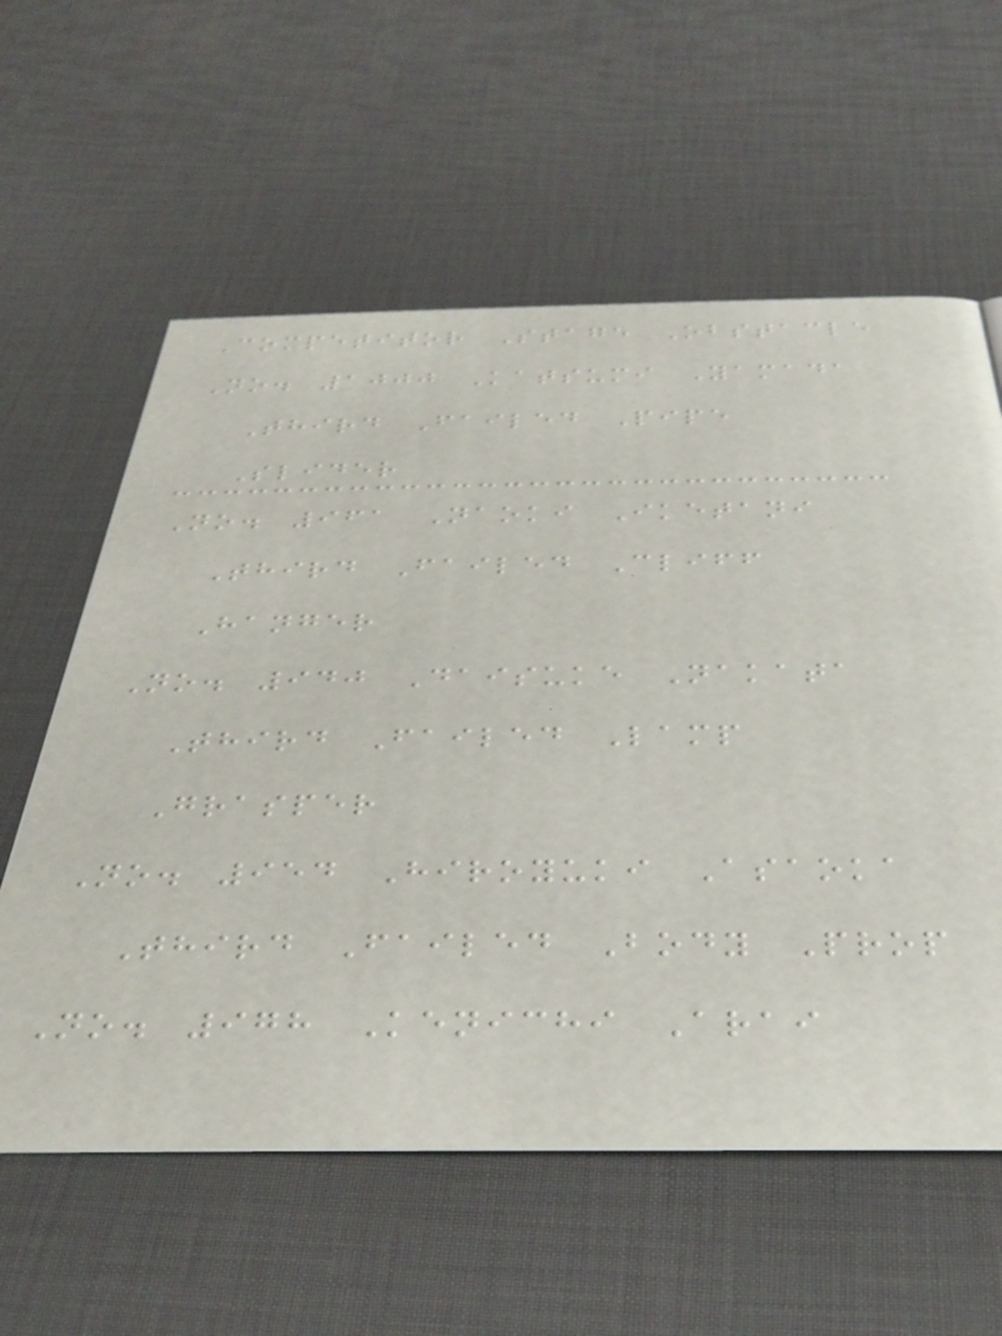Competitor Stage Obstacle
No. 1000 Katsumi Yamada
Third Failed Pipe
Slider
No. 961 Naoki Iketani
Third Failed Cliff
Hanger
No. 940 Daisuke Nakata
Third Failed Lamp
Grasper
No. 954 Hiroyuki Asaoka
Third Failed Body Prop
No. 978 Kenichi Arai
